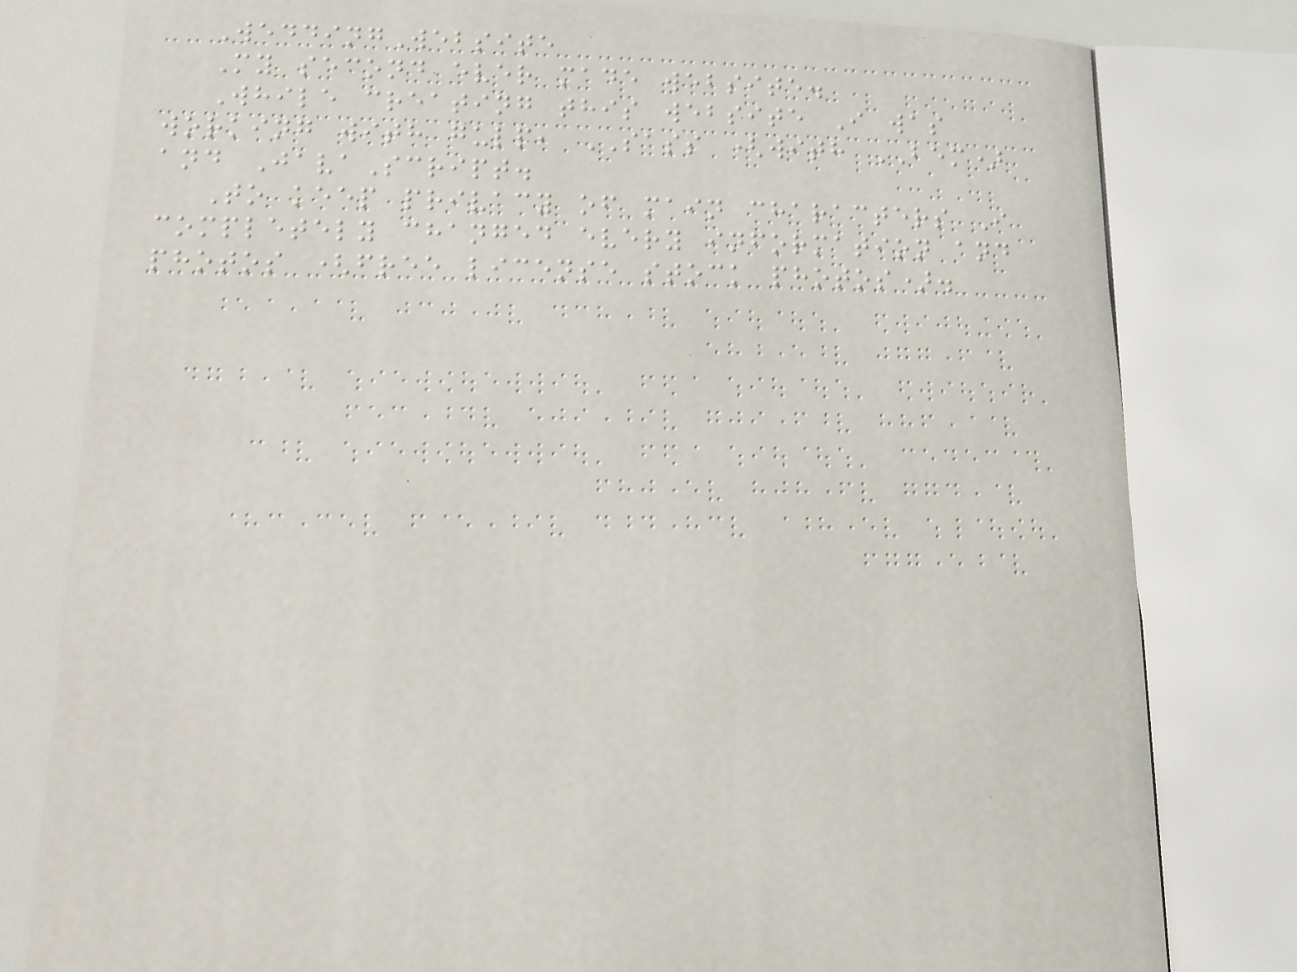WeddingWebsite
My second ever made website.
While creating this website I was
working with gulp, SASS (with BEM)
and JavaScript.
To keep privacy of main characters I
completely changed every information and
photos (free license stock photos).
